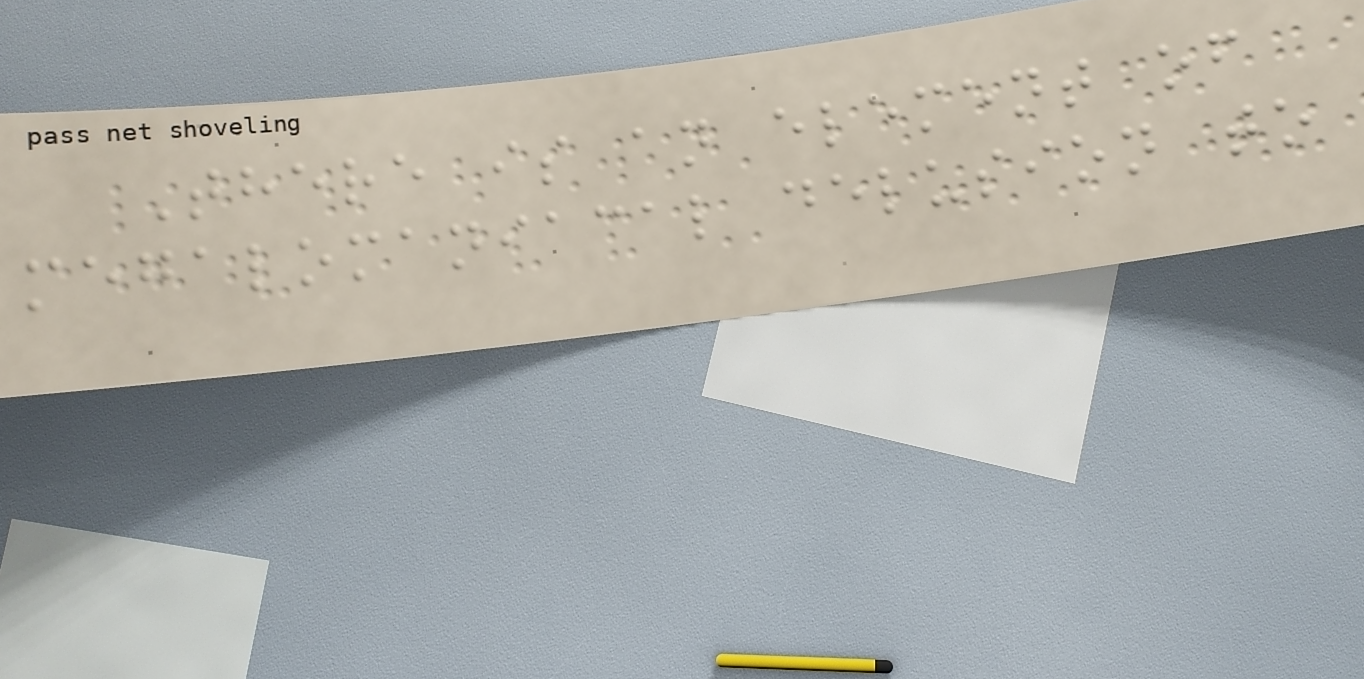There is an element of
megalomaniacal delusion to
